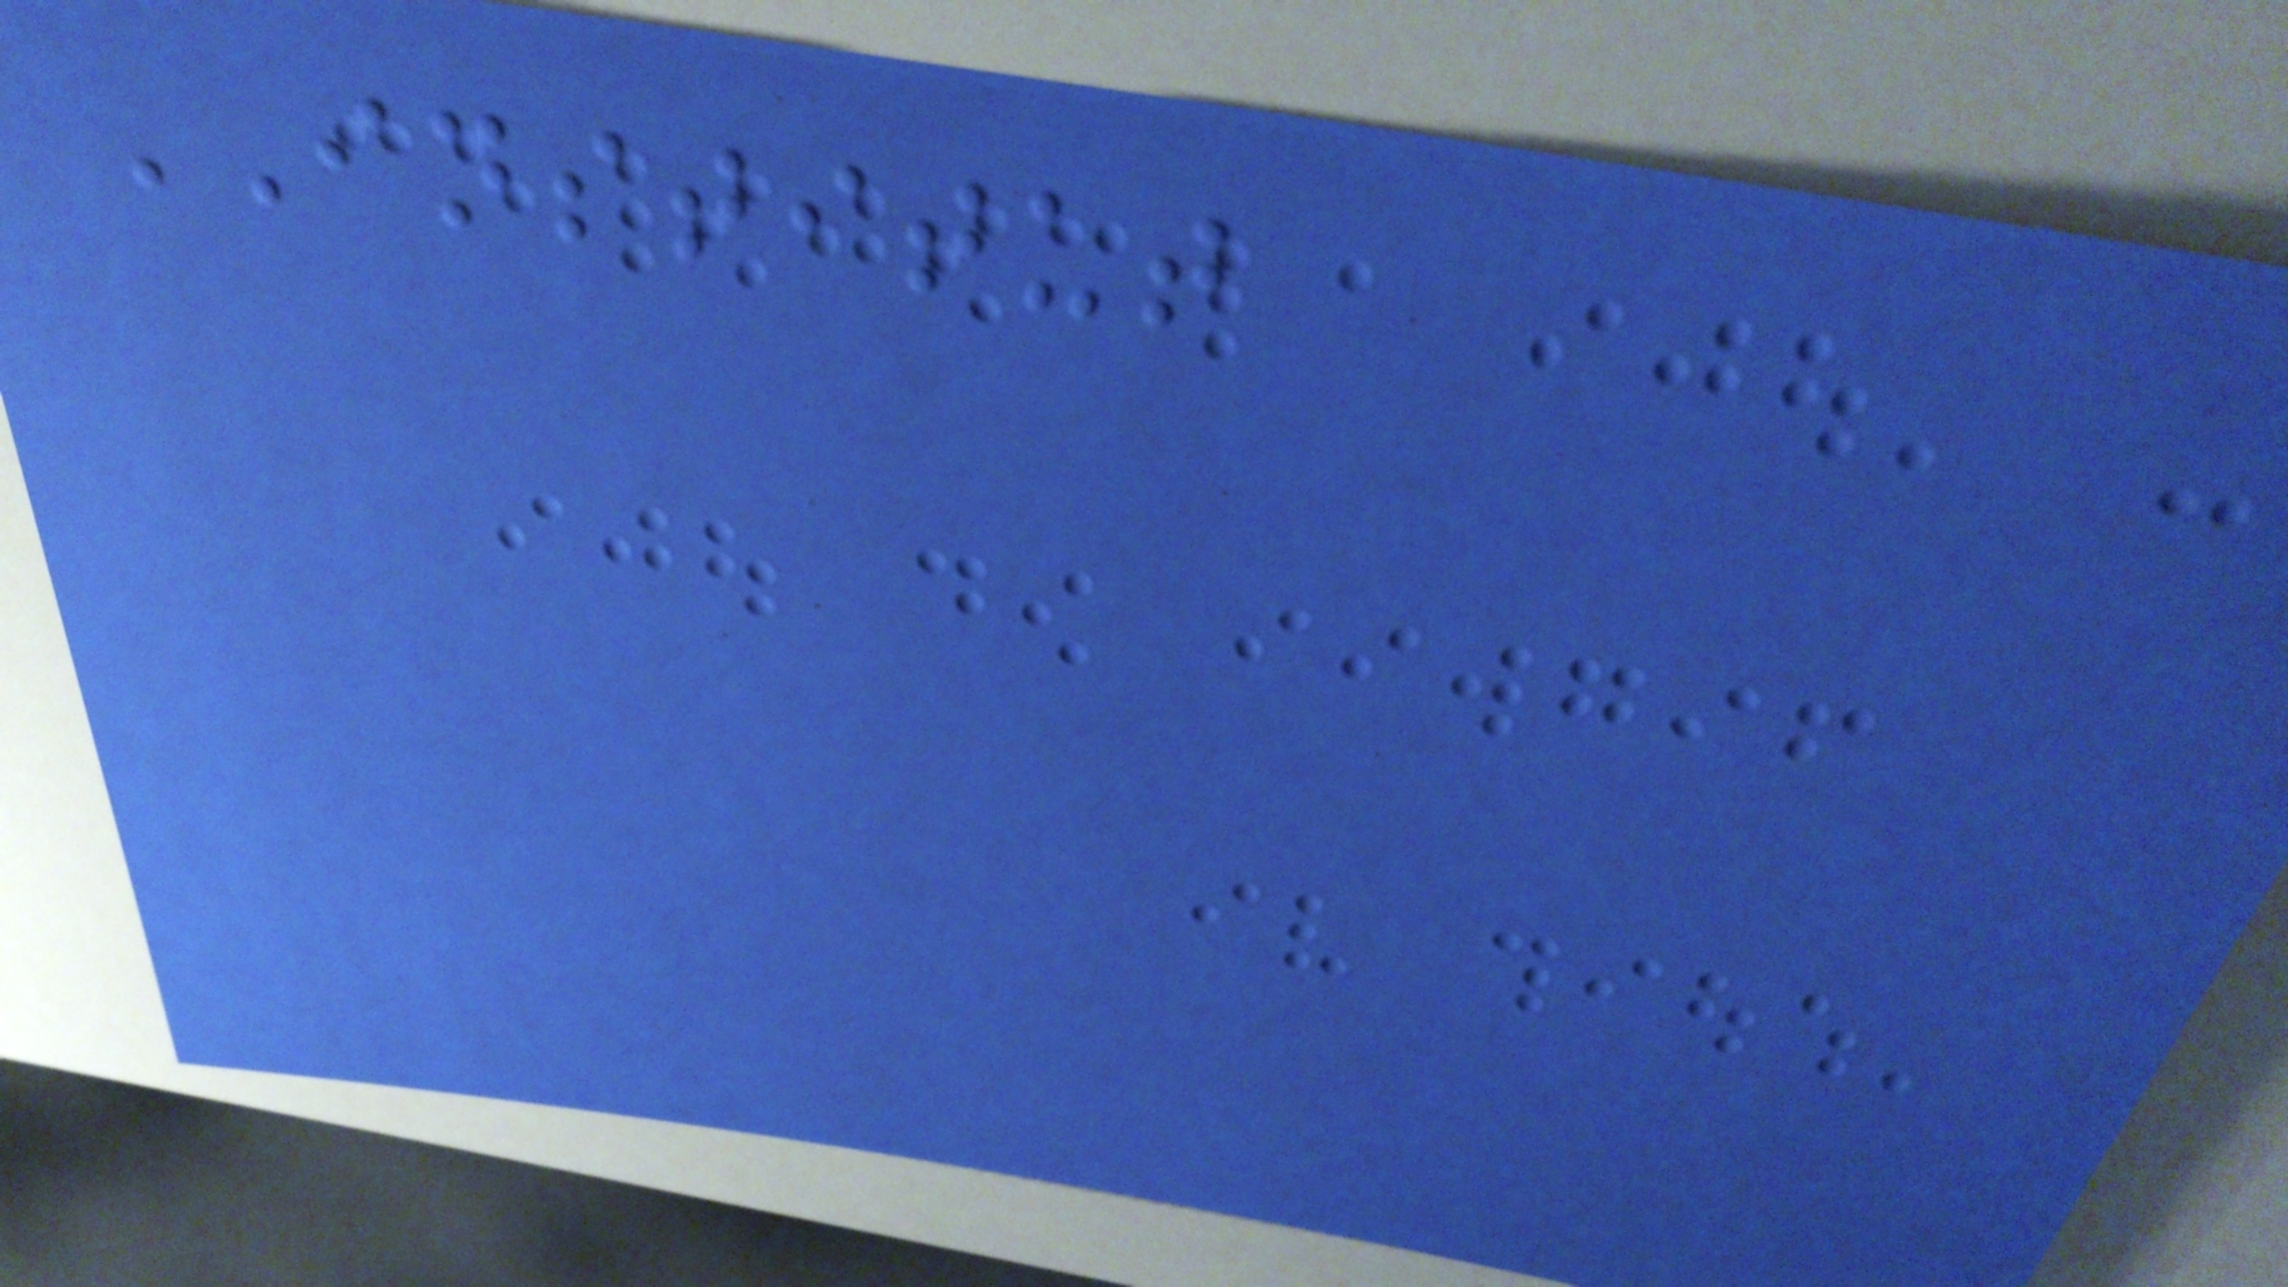INSTITUT
